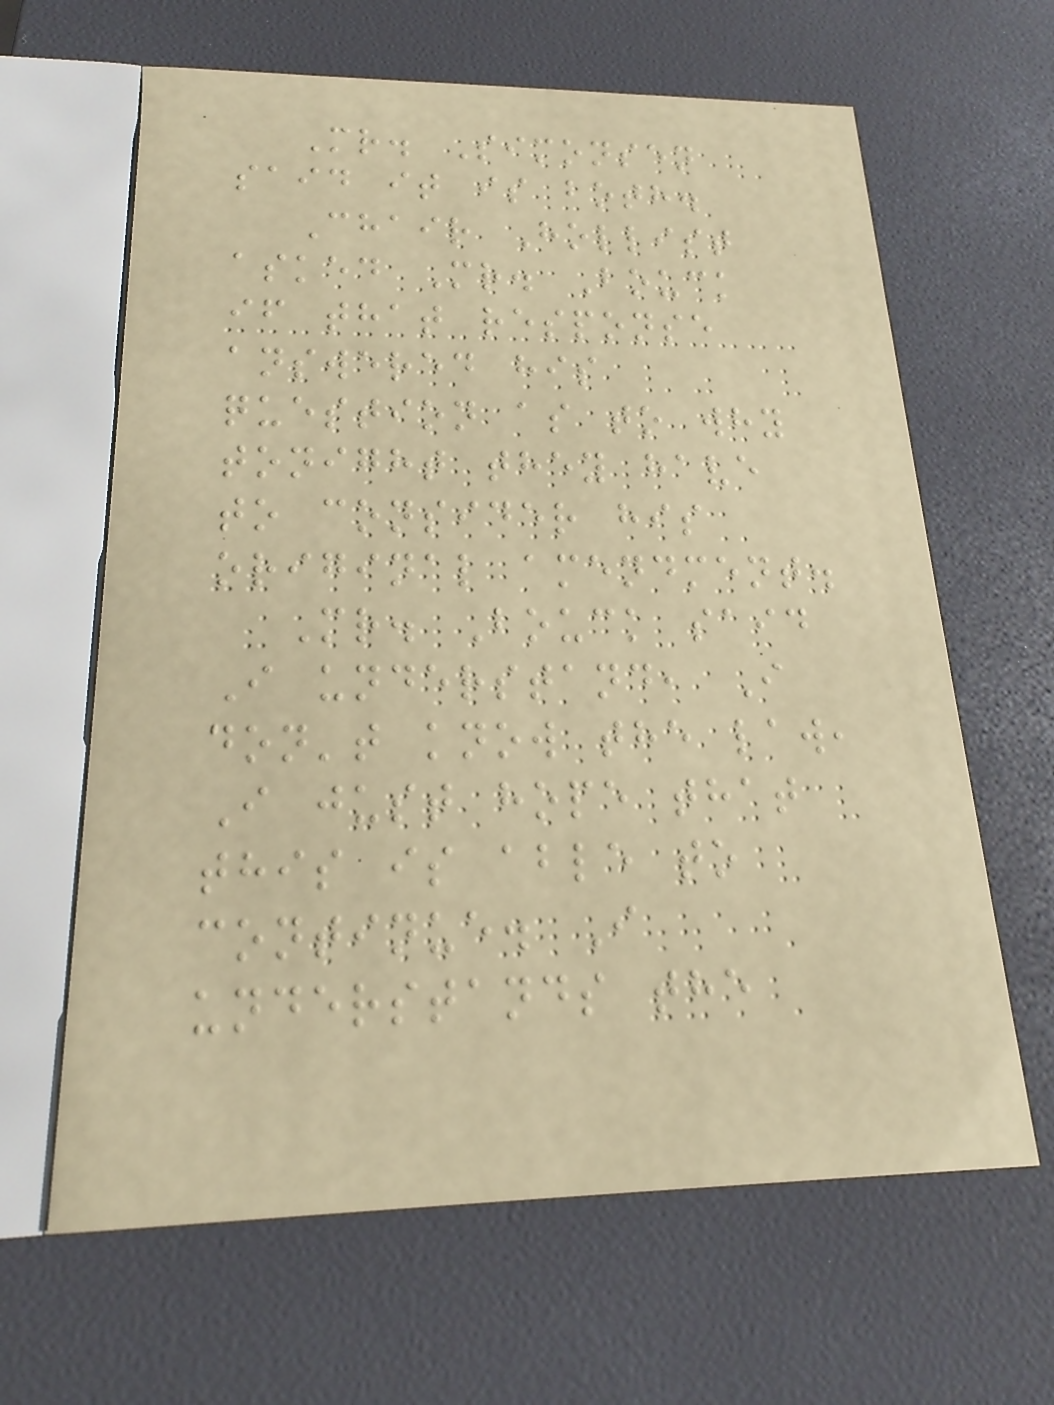Mr. Simonsen
said it is both.
Chair Hollist
asked Mr. Bouck
if that response
answered his
question as to why
tonight they have
to consider his
original amendment.
Mr. Bouck said
I understand, I
don't know the law,
I just hope that
this is able to
continue. I
understands the
